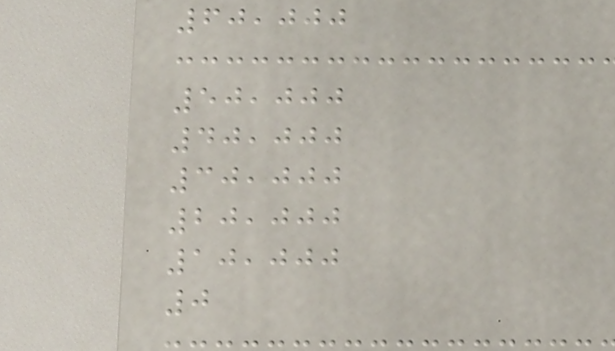60,000
50,000
40,000
30,000
20,000
10,000
0
